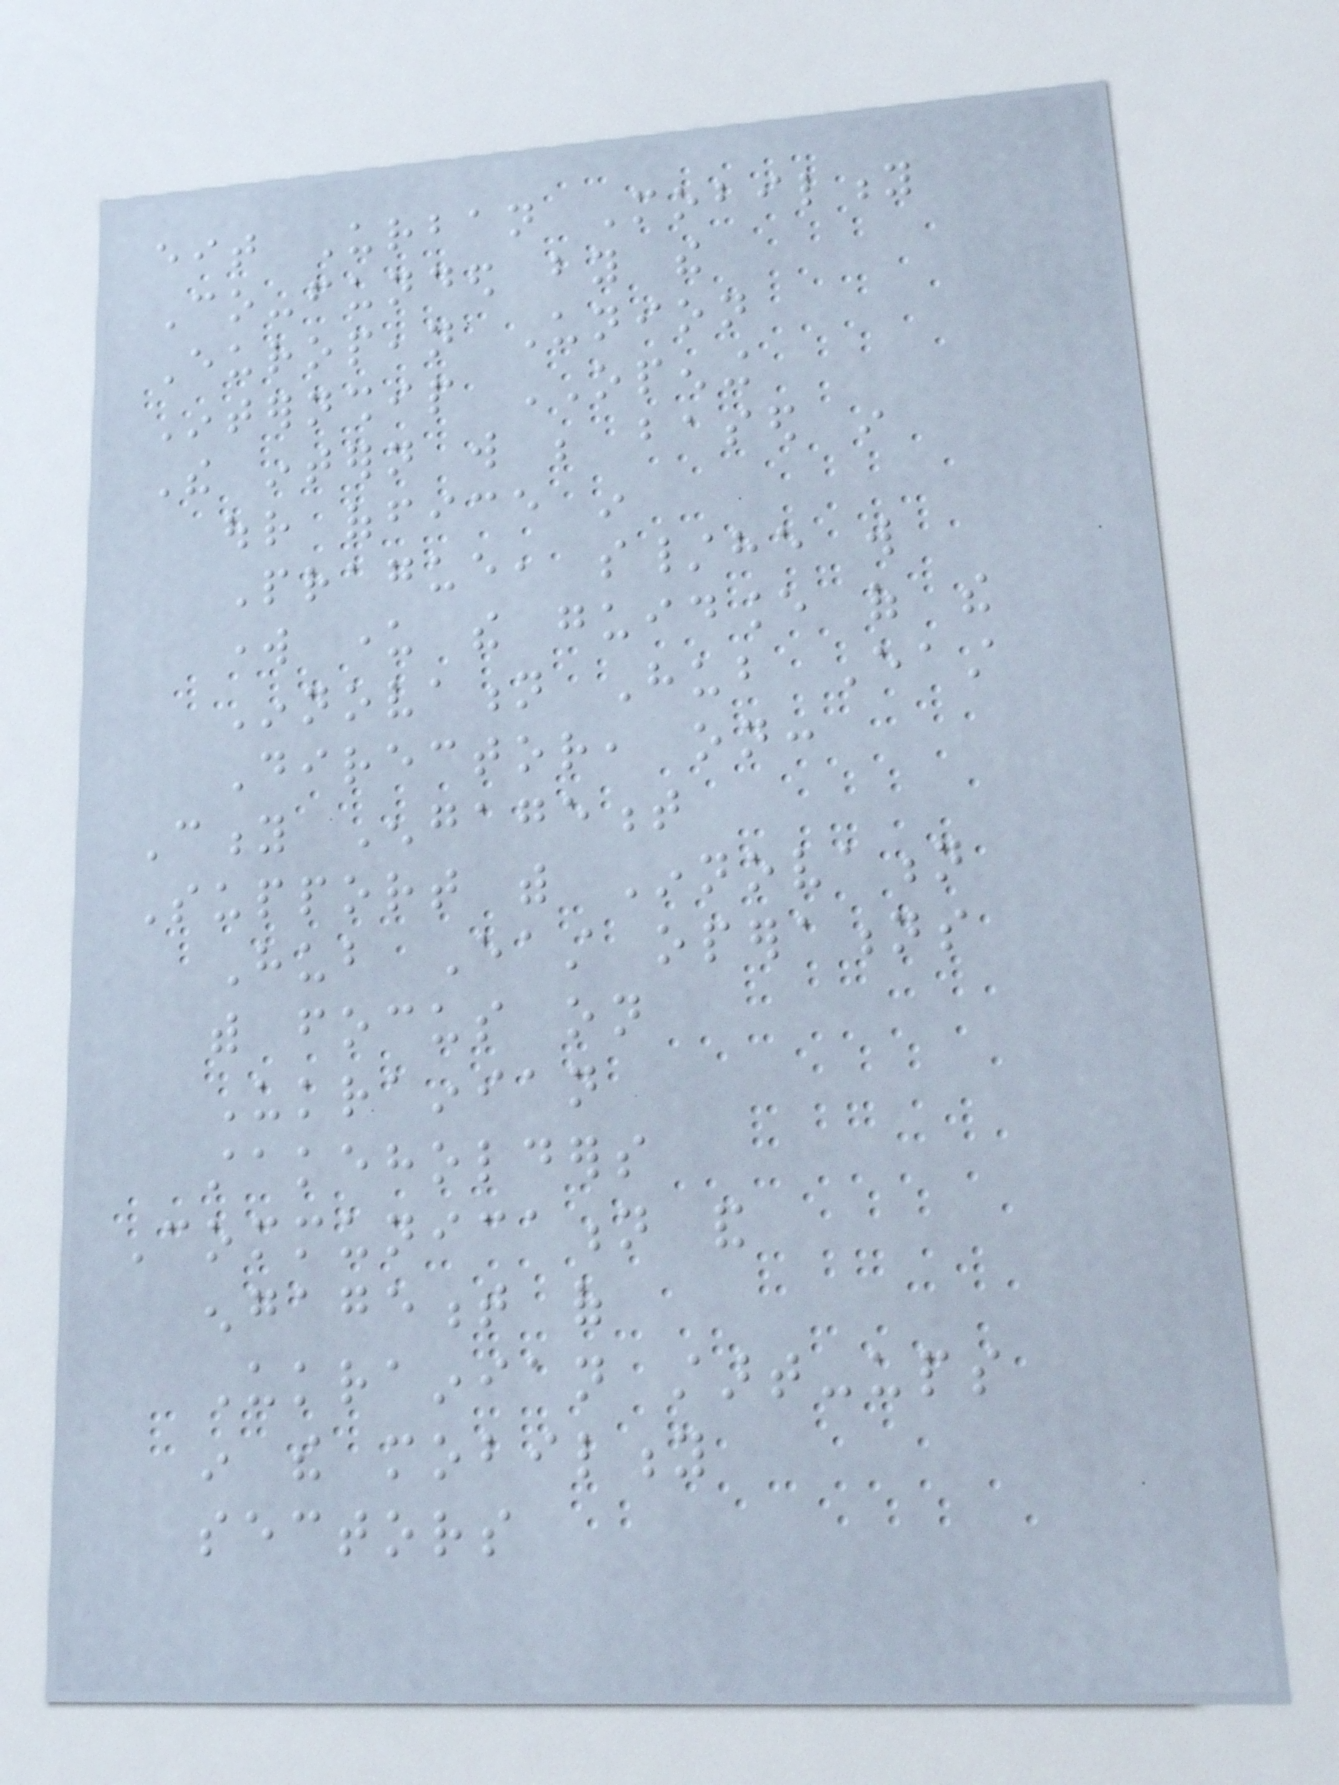eit Urban Mobility
Co-funded by the
European Union
Internship OPENING
The intern will be based in
our office in
Prague, s/he will
work under the guidance of the
Innovation Hub East
Director, on:
City Engagement
Support with Innovation
Hub East operations
with focus on
Ukrainian
stakeholders
Communication and
engagement of
Ukrainian start-ups
in the mobility
sectors
